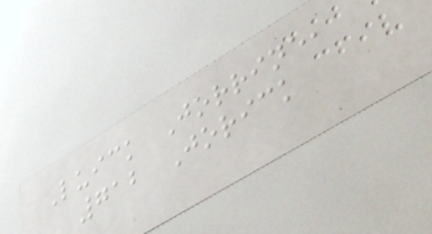Luick Jorrine,
712 Jorick
